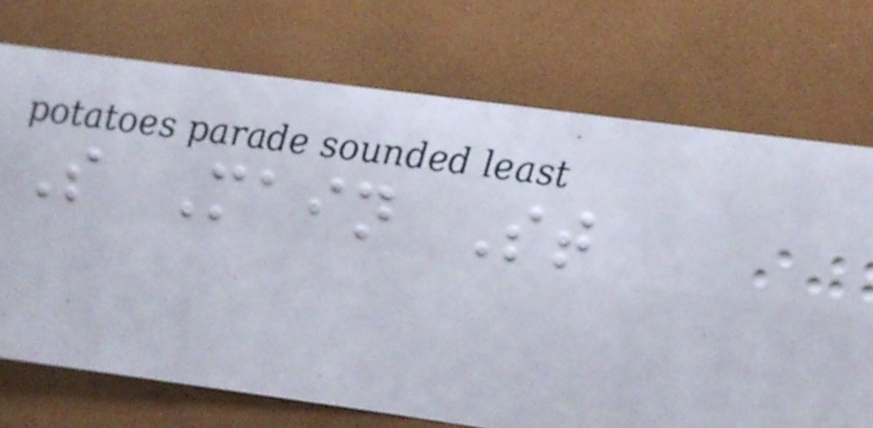S Main St
